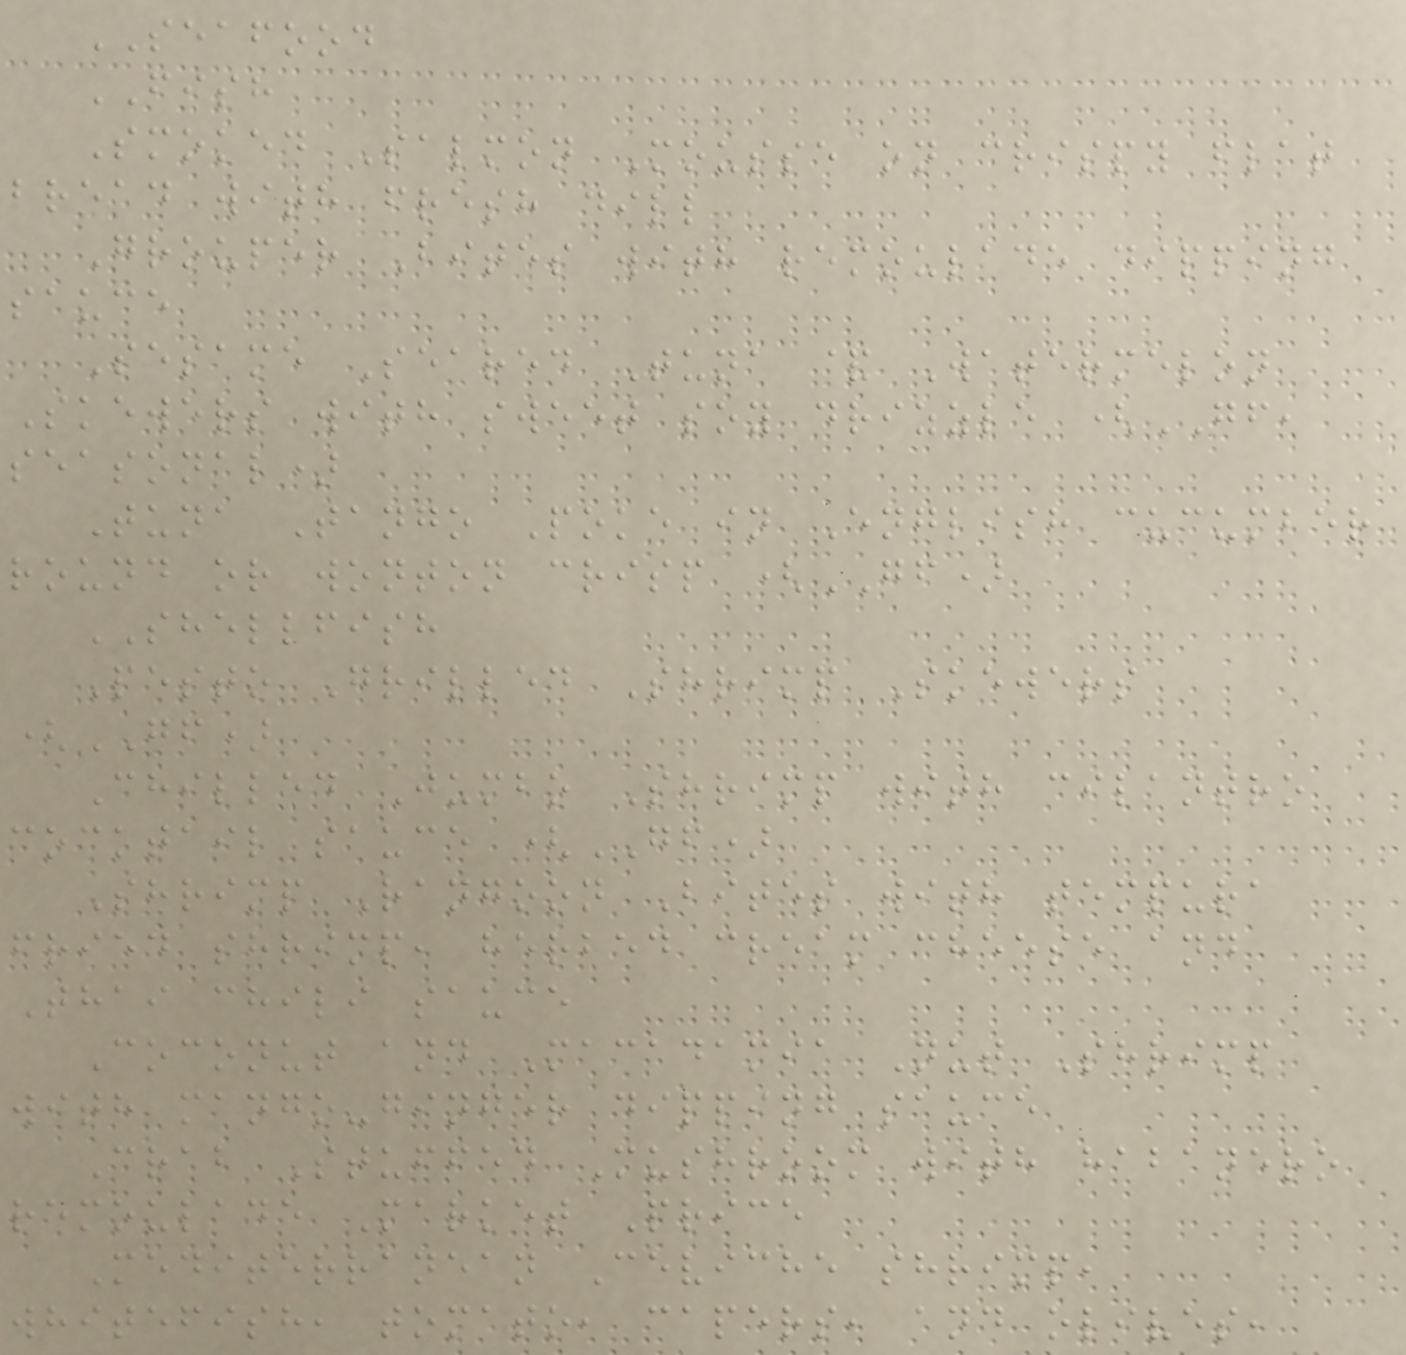SEAFOOD
FISH
Smoked Salmon Mousse on crispy flat
bread with fresh dill
Grouper Bites with remoulade dipping
sauce
Sesame Seared Tuna & Watermelon
Skewers with sweet soy drizzle (GF,
seasonal)
Tuna Tango Poke in English cucumber
round or wonton crisp (GF)
SHELLFISH
Pesto Grilled Shrimp Skewers
(GF)
Chilled Jumbo Shrimp with cilantro
cocktail sauce (GF)
Shrimp Rangoon Bites with tempura
fried shrimp, herbed cream cheese and
Thai chili sauce
Coconut and Macadamia Nut Shrimp
with mango-ginger dipping sauce
Crab Stuffed Mushroom with habanero
remoulade Market Price
Mediterranean Ceviche shrimp,
whitefish, tomato, capers, and olives,
